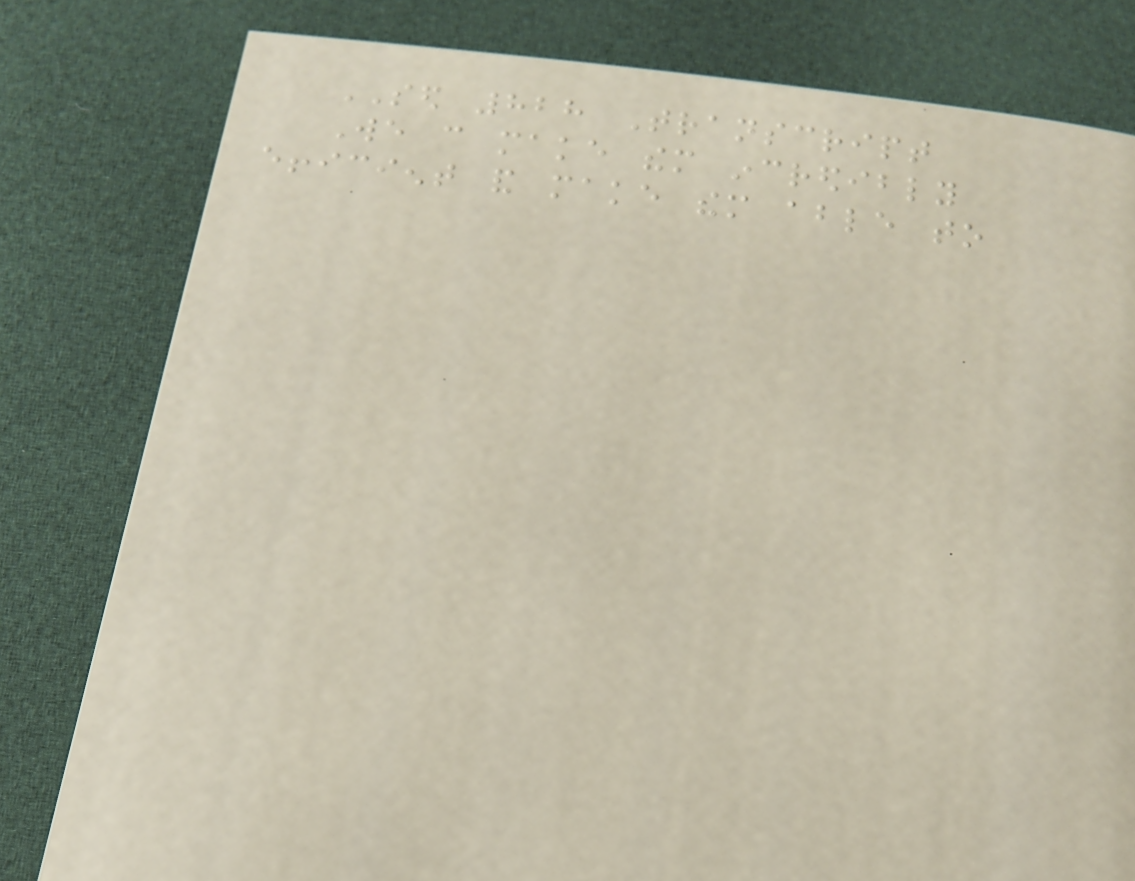SED 828 Transcript
We can make them incredibly
efficient and make them able to
